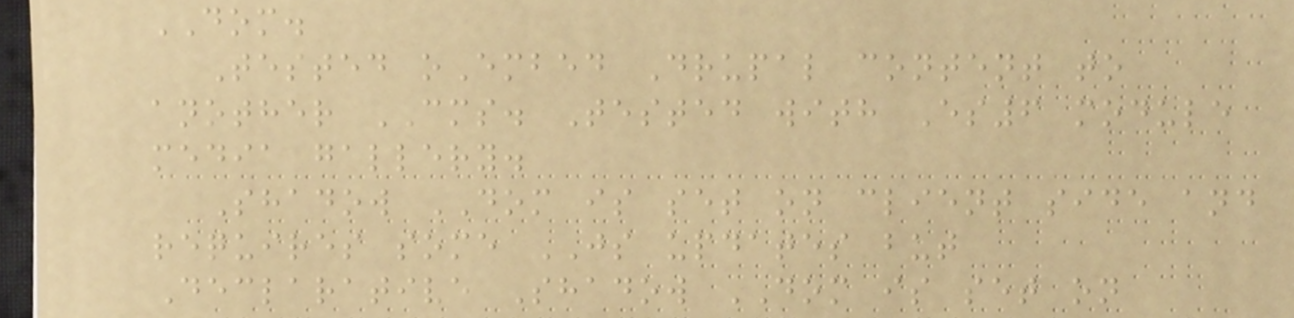DOM.
Tested oEmbed Drupal content to
another CMS. Tested with Es6 module
media gallery.
Shadow DOM is set on client side and
requires some JS updates but
Declarative Shadow DOM is set on
